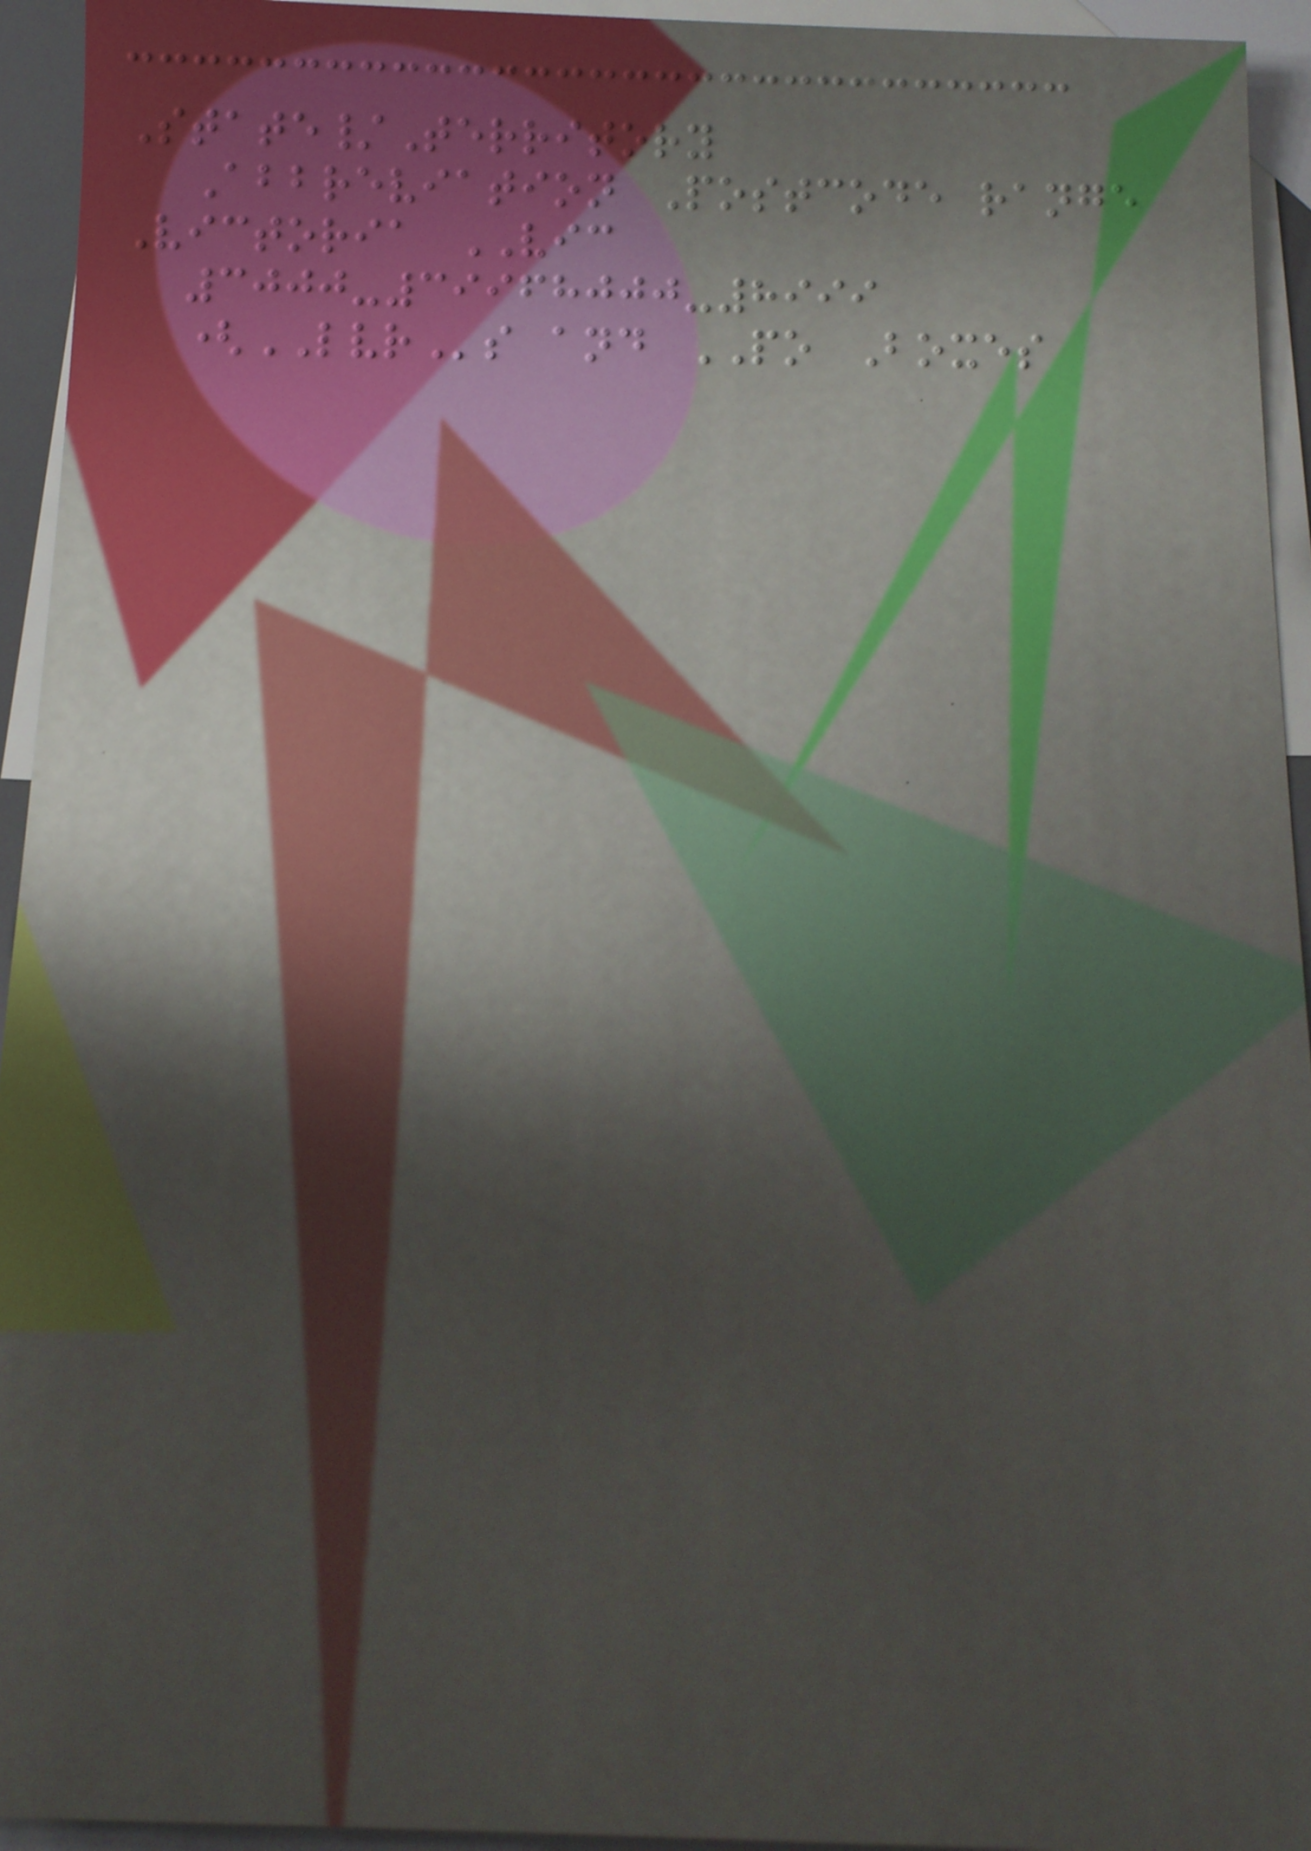State/Territory
Abbreviation Postcode range
Victoria VIC
3000-39968000-8999
(LVRs and PO Boxes
